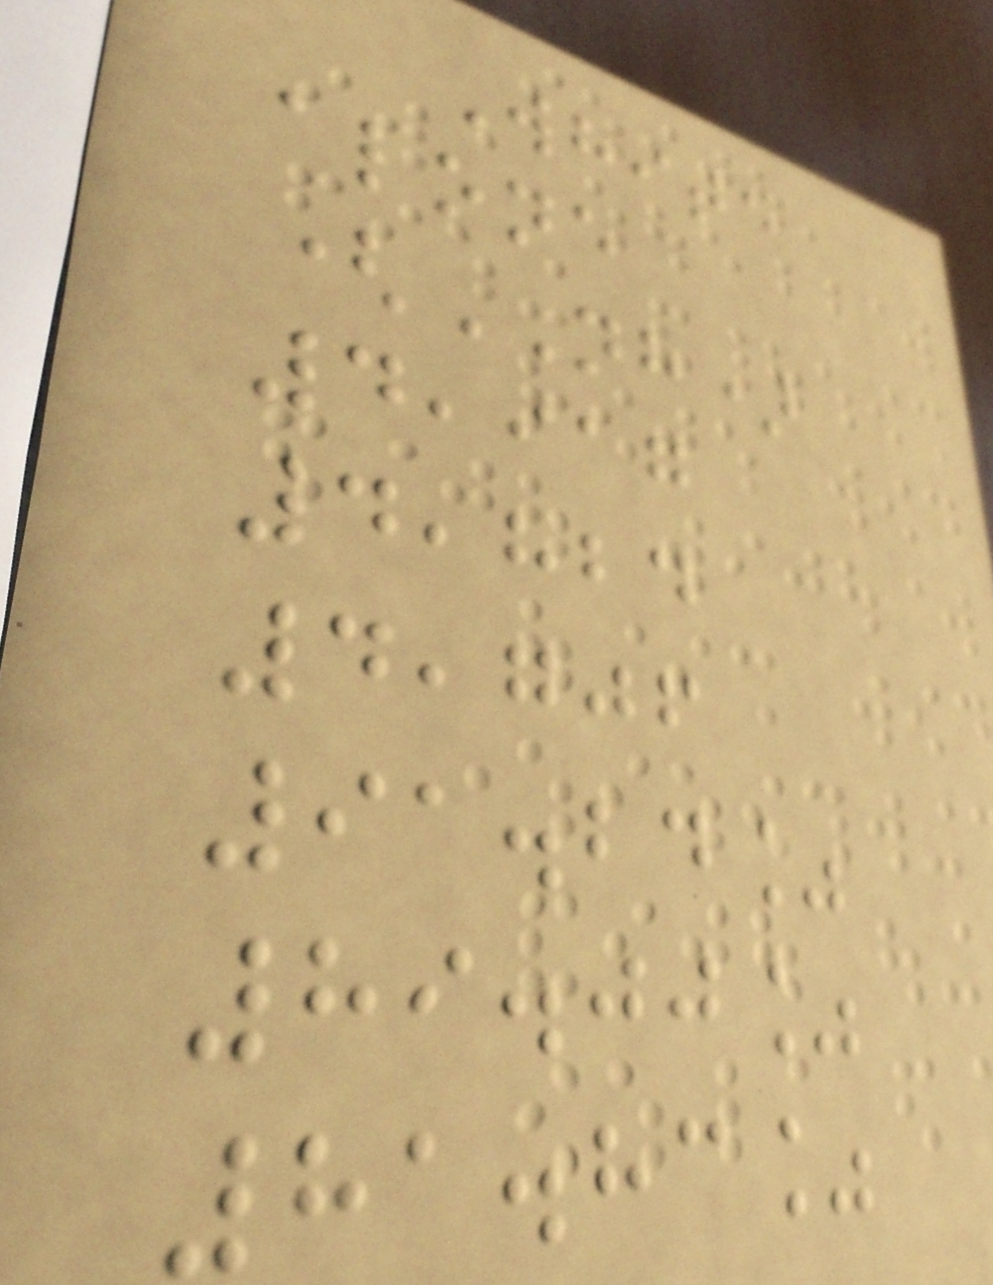White
alone
(NH)
4,917
4,824
4,706
91.24%
89.00%
81.83%
